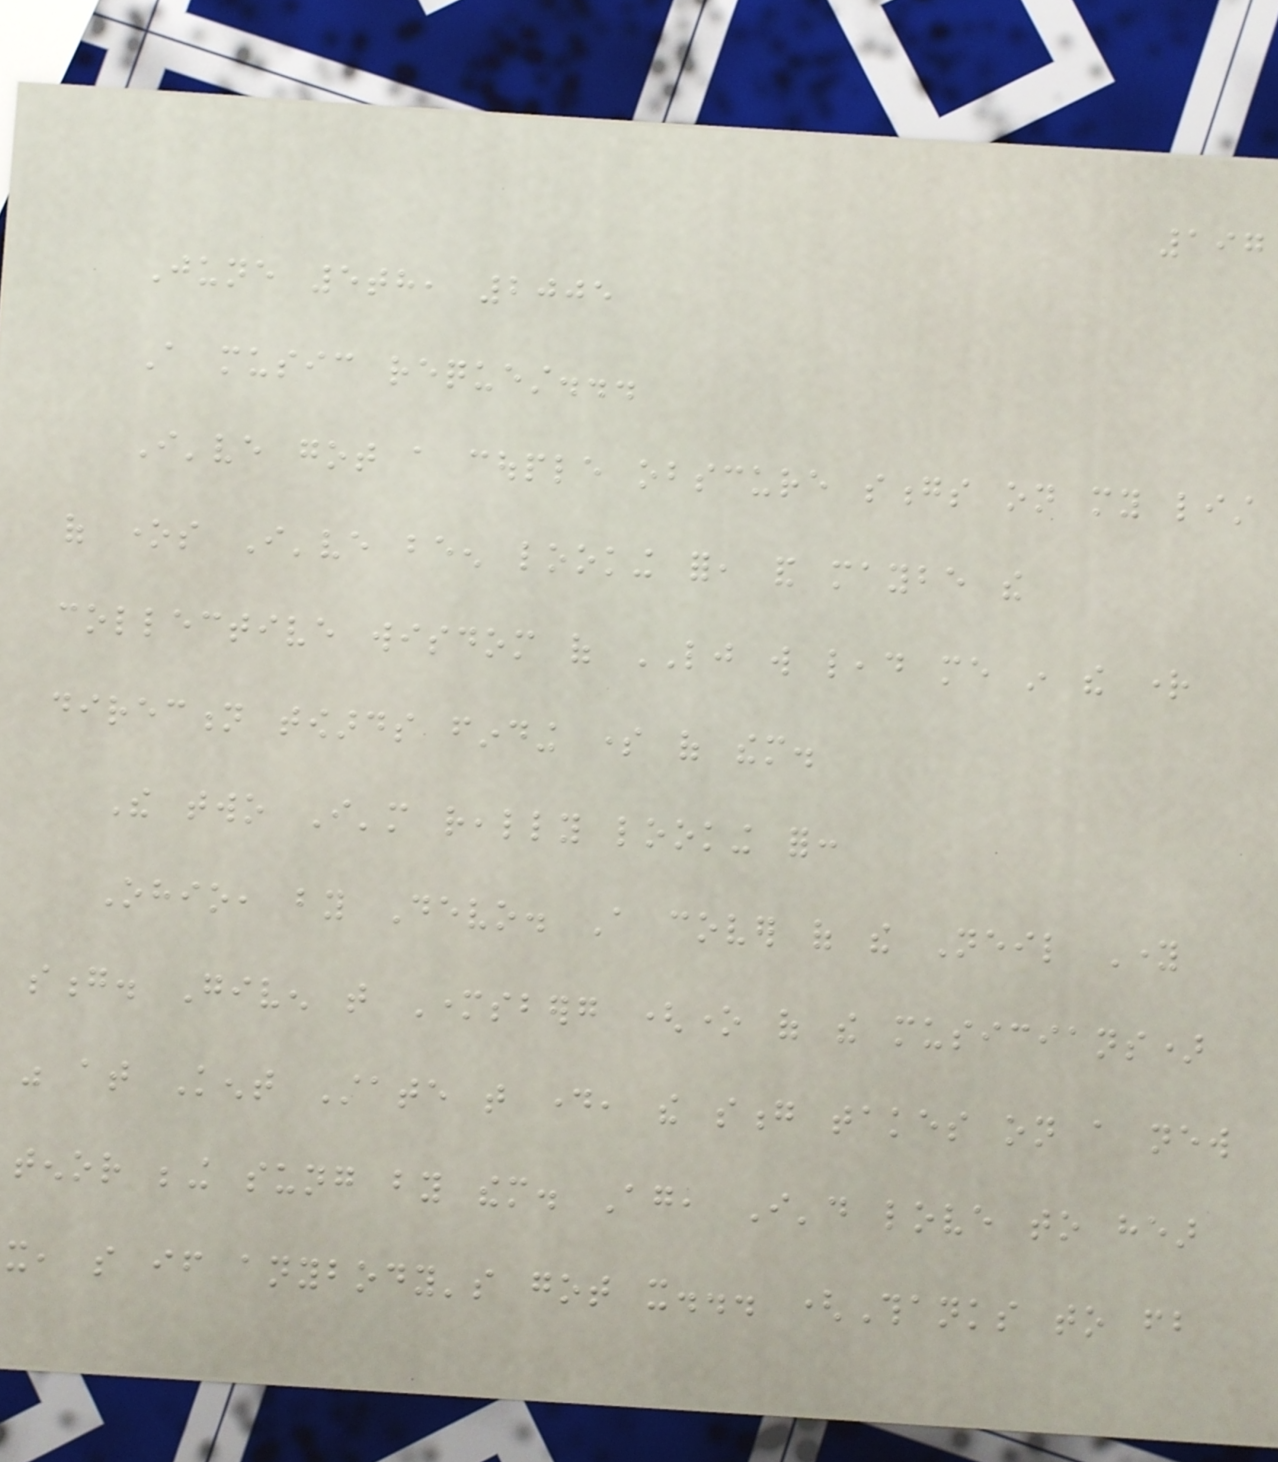197
June 5th, 2005
A music request...
I've got a couple obscure songs on my list
of ones I've been looking for, and maybe the
collective wisdom of LJ will lead me in the right
direction towards finding some of them.
The two I'm really looking for:
Ohio, by Devo. A cover of the Neil Young
song. Given that Mothersberg (one of the musicians)
was at Kent State that day, the song takes on a new
tenor being sung by them. Again, I'd love to hear
it, so if anybody's got it... (Thanks to fb
